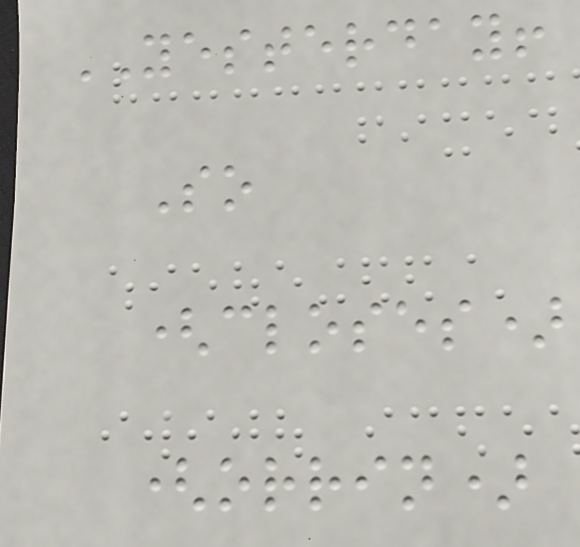YESTERDAY!
So
(closes)
(orrin)
